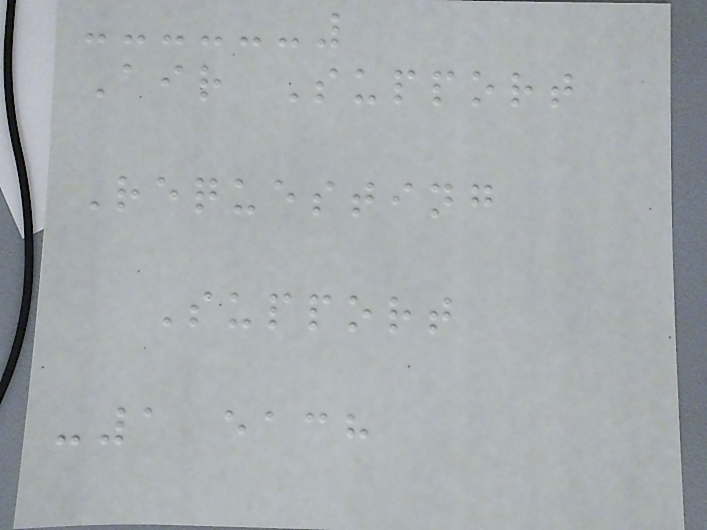Air Support
Requesting
Support
-1 each
